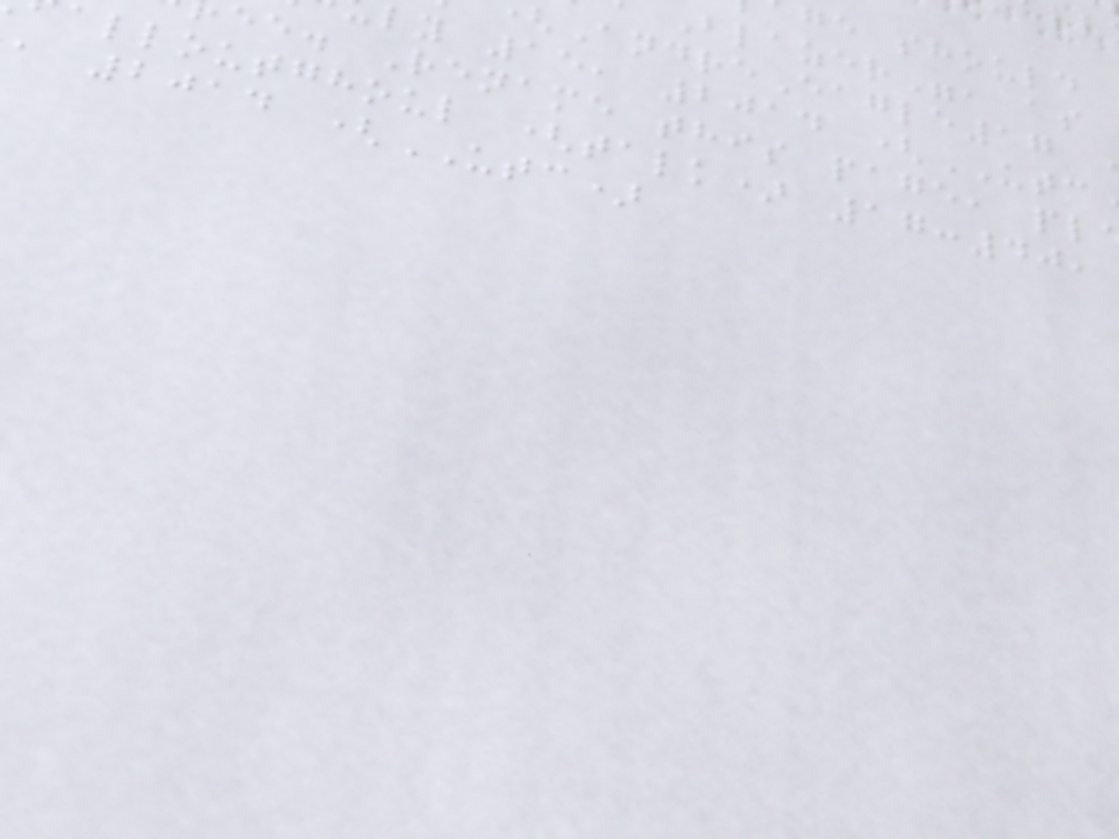ge should
Blazer", as
AndreEagle17
ly 15, 2014 (UTC
ee. Rename this page, pl
alloutghoul (talk) 17:40,
, 2014 (UTC)
